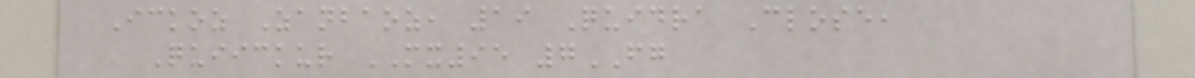Ickoz Zanbaoz, 19 Quidra Close,
Quiickur MX95 7FG
